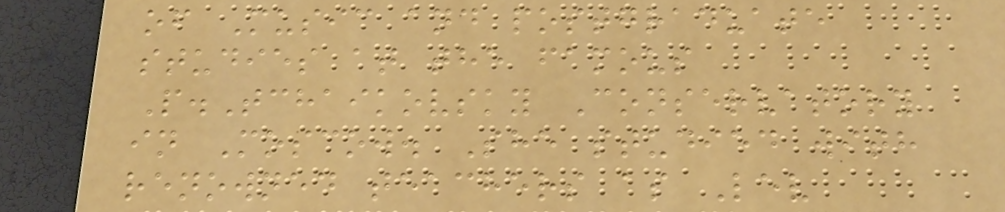of Music and postgraduate
studies at the famous
P.Tchaikovsky Conservatory
in Moscow. She studied with
renowned teachers as Lev
